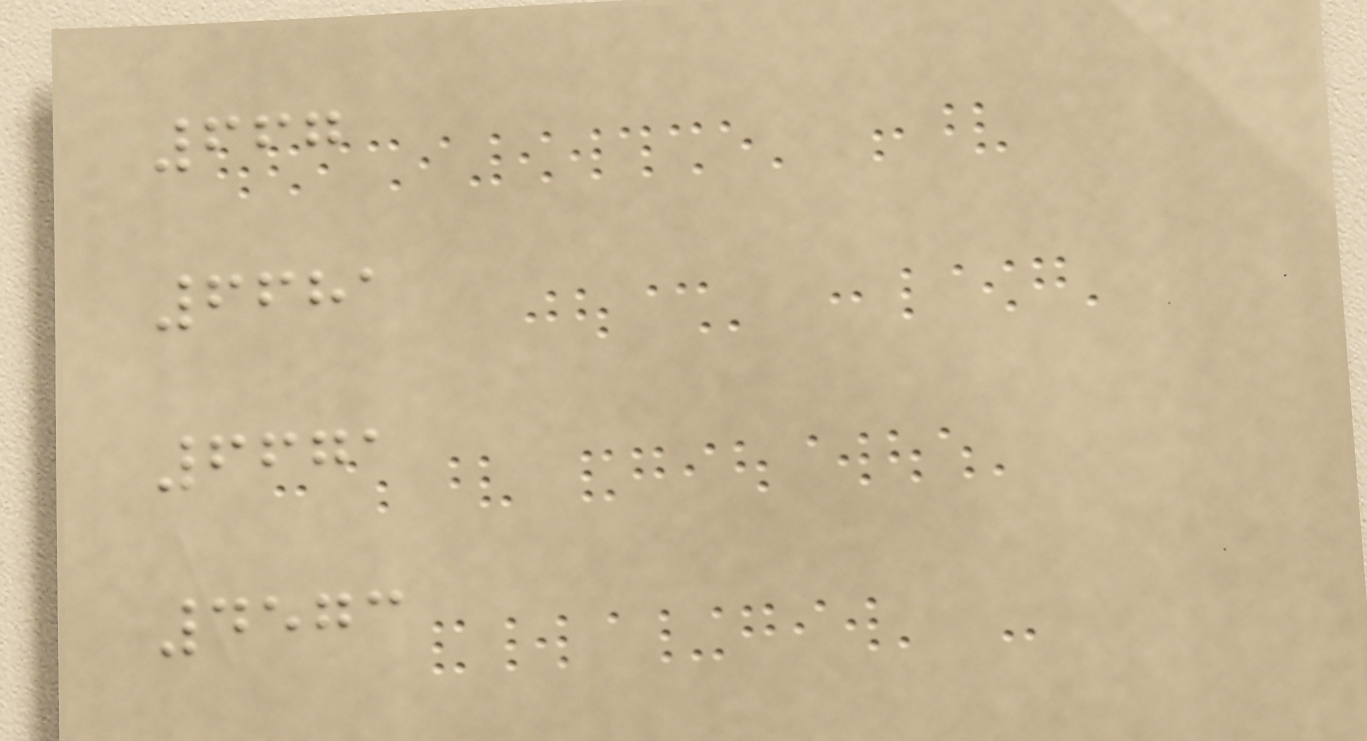667
6681
6671
4573
